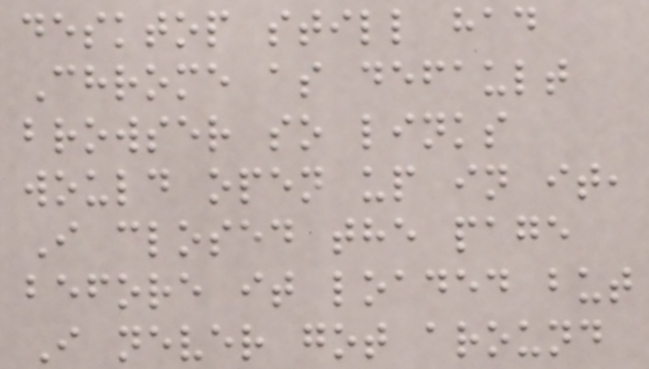desktop still had
Chrome as default
browser so links
would open up in it,
I closed the page
before it loaded but
I never got around
